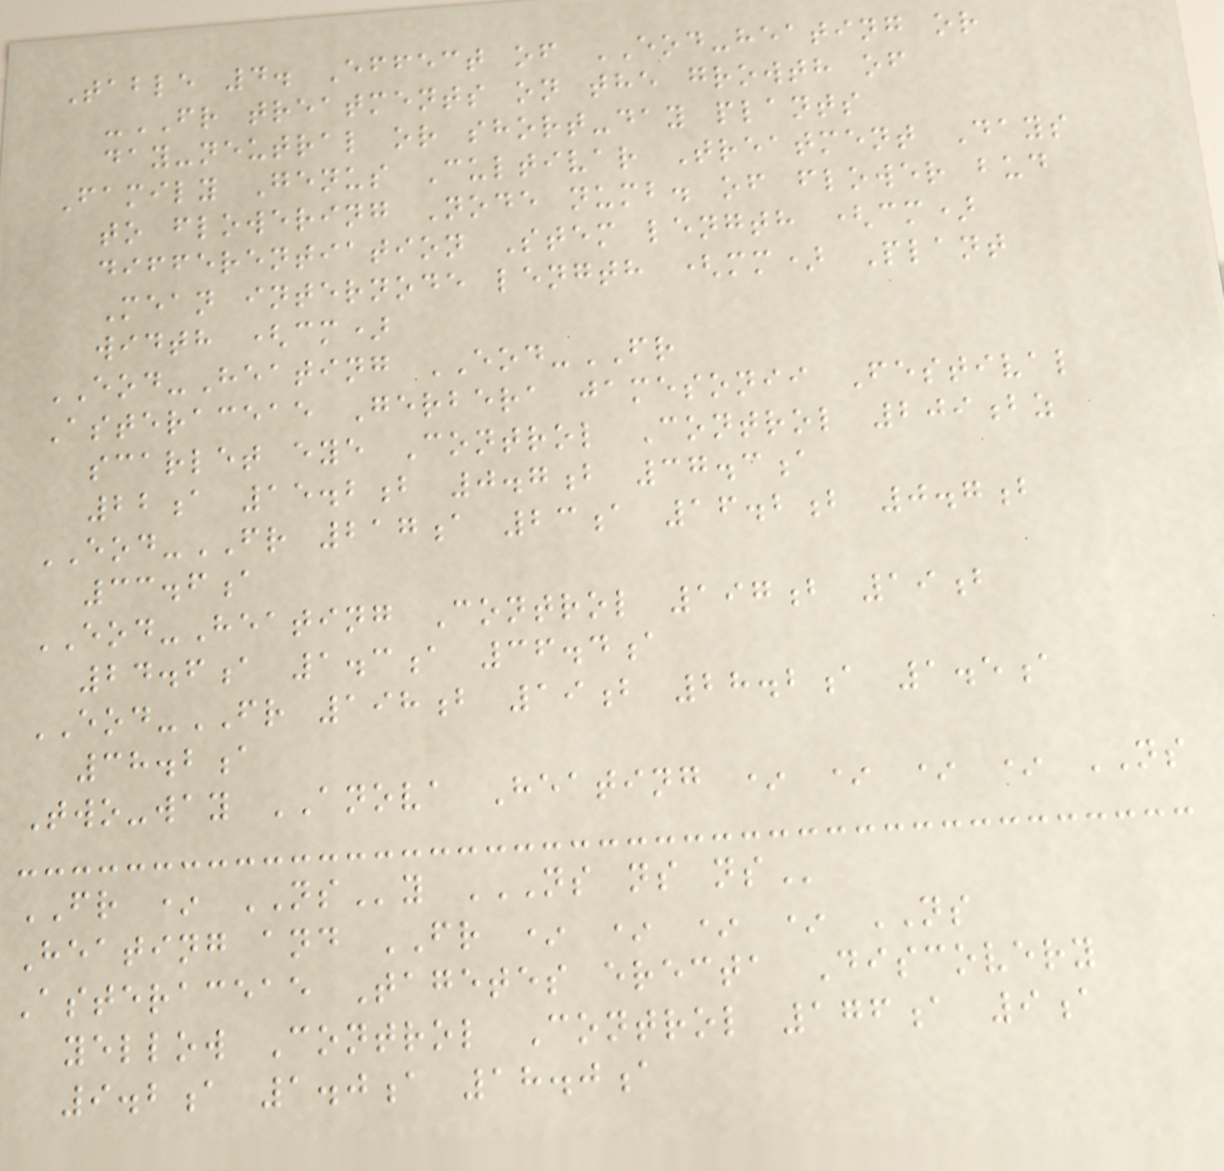Table 4. Effect of EOD-heating or
-FR treatments on the growth of
day-neutral or short-day plants
Family Genus Cultivar Treatment Days
to flowering Node numb. of flower bud
differentiation Stem length (cm)
Mean internode length (mm) Plant
width (cm)
EOD-Heating EOD-FR
Asteraceae Gerbera jamesonii Festival
scarlet eye Control Control 209bz
22a 15.2b 0.7b 37.3a
EOD-FR 217a 23a 16.2b 0.7b
33.6a
EOD-Heating Control 197b 19b
24.6a 1.3a 36.4a
EOD-FR 198b 19b 28.2a 1.5a
38.2a
Two-way ANOVA Heating * * * * NS
FR * NSy NS NS NS
Heating and FR * * * * NS
Asteraceae Tagetes erecta Discovery
yellow Control Control 176a 9a
9.2a 1.0a 18.0a
